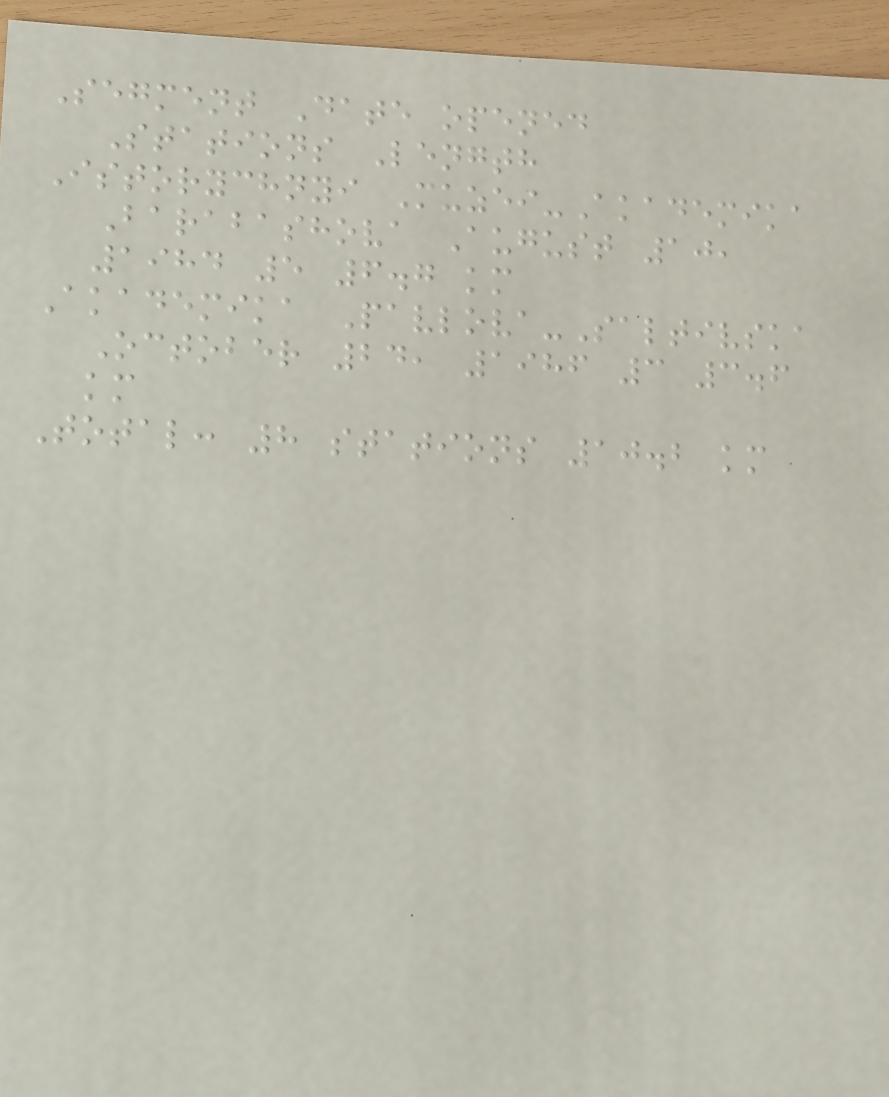Segment Date opened
Stations Length
Istorychnyi Muzei-Akademika
Barabashova August 10,
1984 5 6.7 km
Akademika Pavlova-Saltivska
October 24, 1986 3 3.6
km
Total: 8 stations 10.2 km
